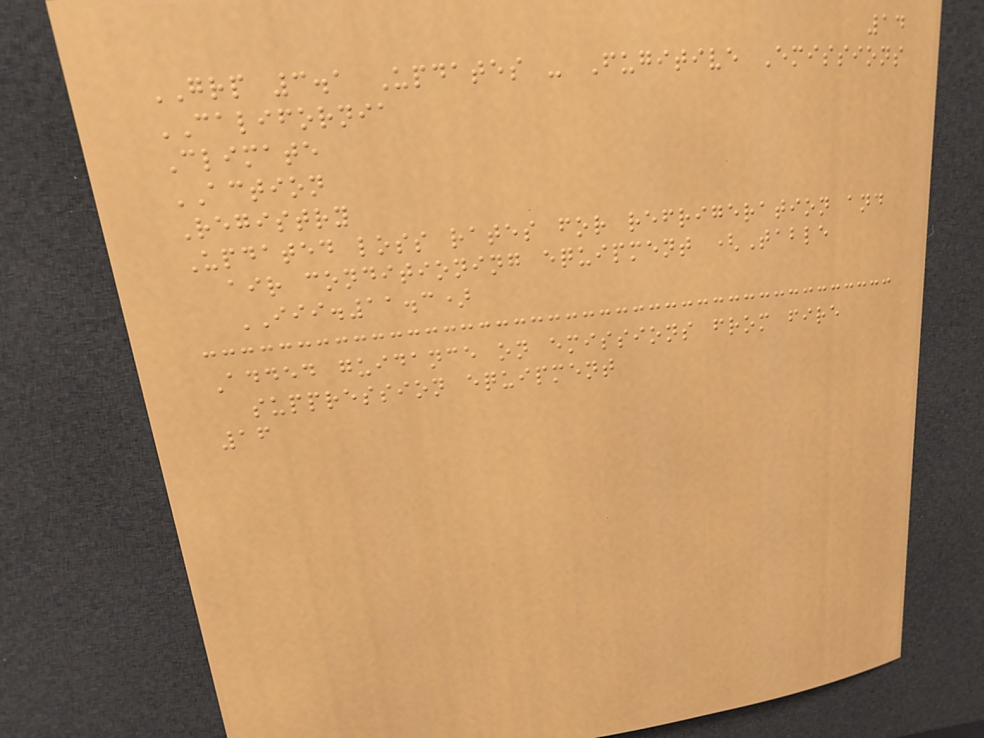14
GRP 3.1 Updates - Fugitive Emissions
CALIFORNIA
Climate
ACTION
Registry
Updated loss rates for refrigeration and
air conditioning equipment (Table
III.11.3)
Added guidance on emissions from fire
suppression equipment
16
